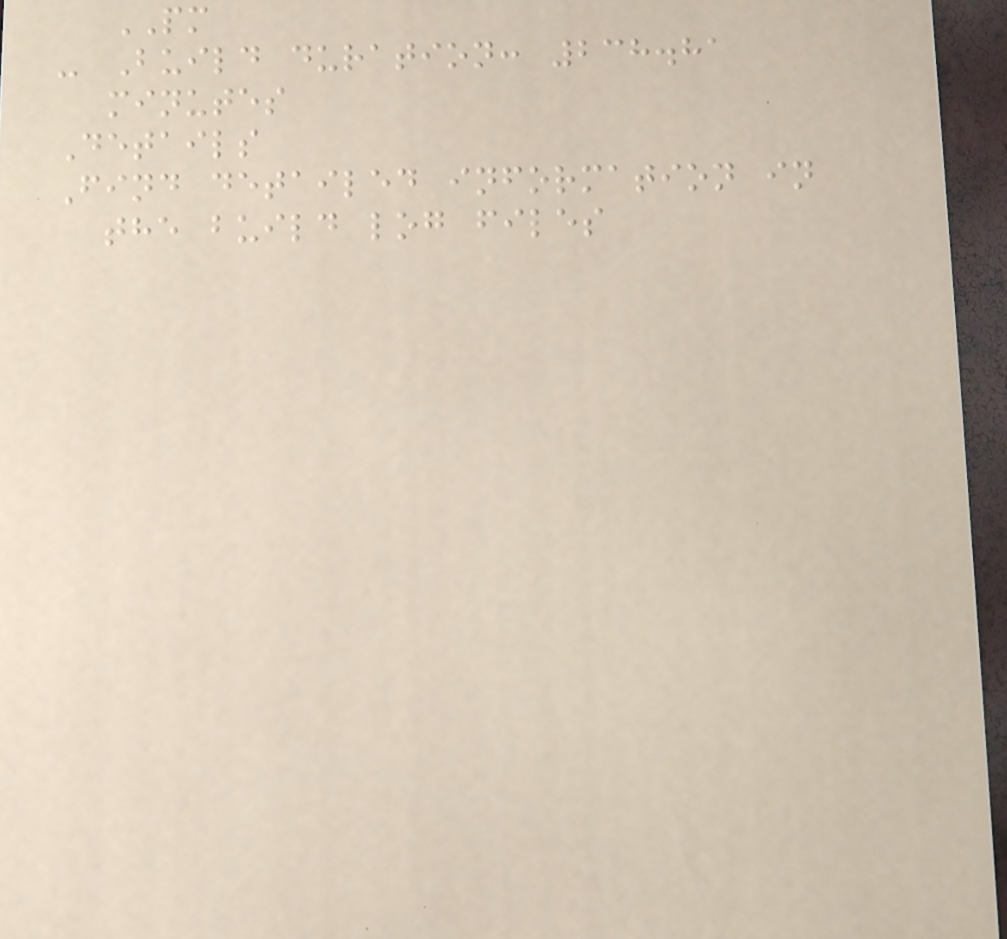PM
- Build duration: 238.81
minutes
Details
Find detailed information in
the build log files
